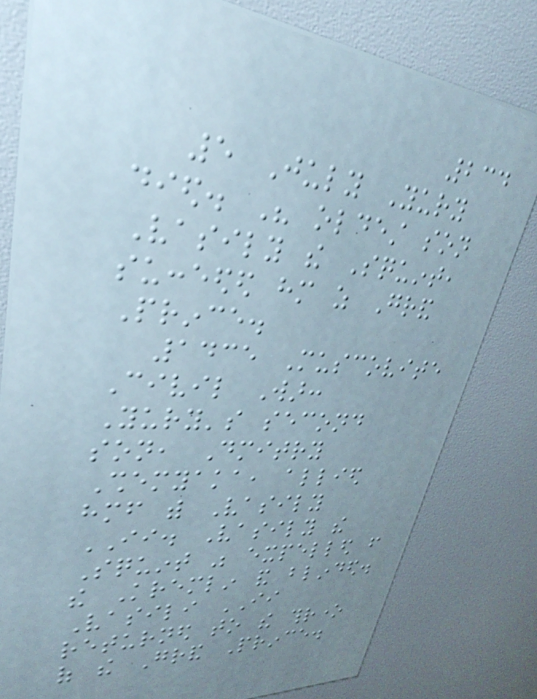234
5 July Yury
died. His oldest son
Vasily the Squint,
succeeded him as Grand
Prince.
1435 Muscovite
Civil War:
Yury's second
son, Dmitry
Shemyaka, allied
himself with Vasily
II. Vasily the
Squint was expelled from
the Kremlin and blinded.
Vasili II
returned to the throne
of the Grand Prince.
